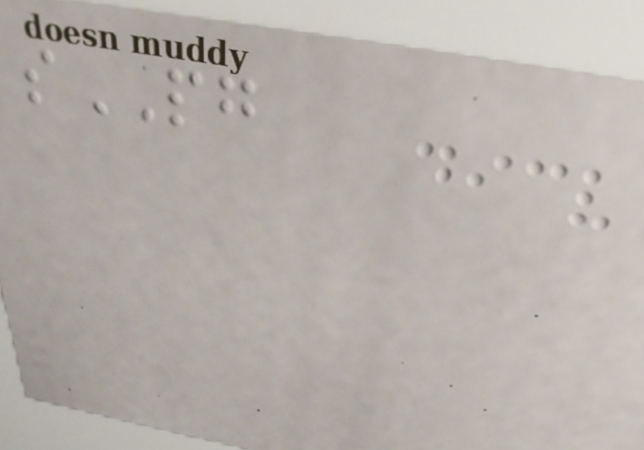sPG
